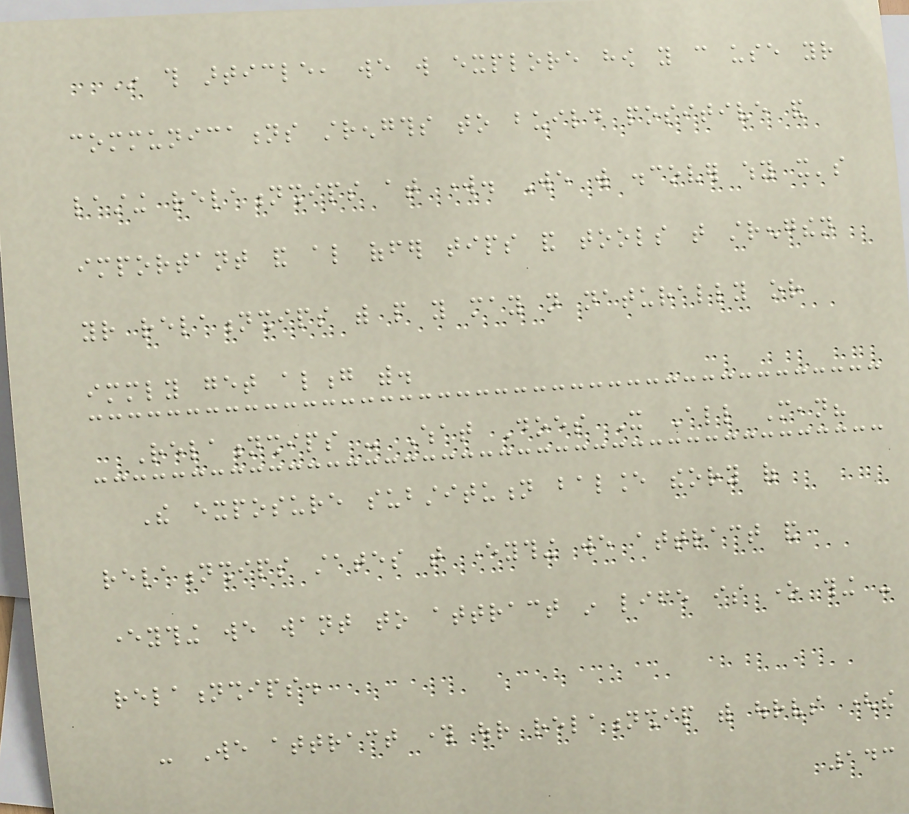In this article, we will explore how you can use your
communications strengths to build positive and
lasting relationships at work. We will discover why it's
important and also offer tips and tools that strengthen
your relationships with people you may not naturally or
immediately get along with.
Relationships - What Does It All Mean?
The exposure substitution balance theory of
relationships states that everything we attract and
everything we want to attract in life is one thing -
relationships.
- We attract through our relationship with ourselves (the
143
